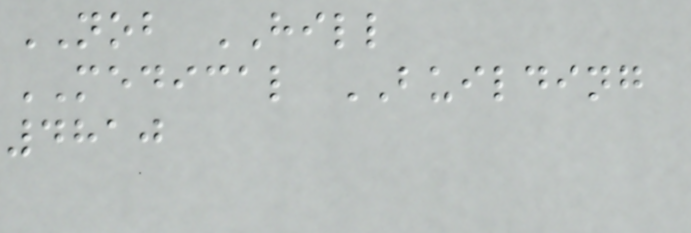NOB HILL
MEDICAL BUILDING
4810
